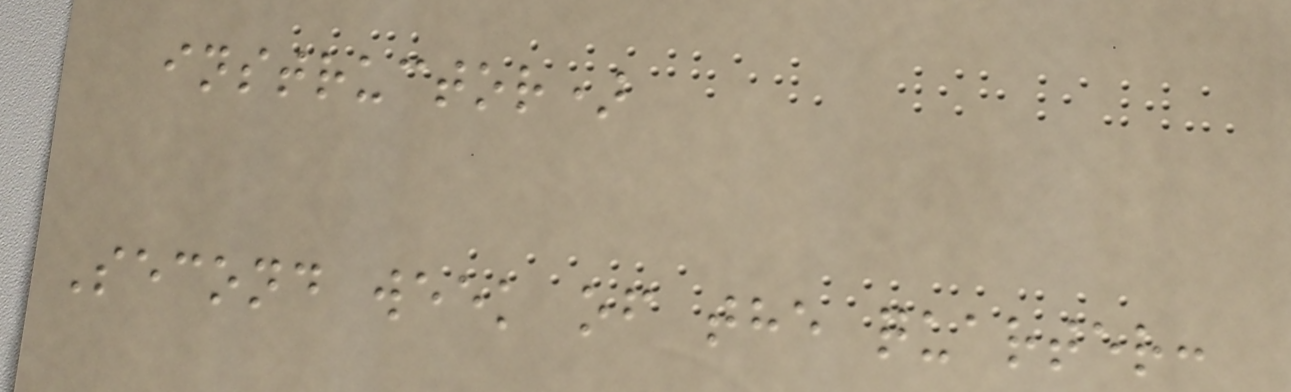instructor)
Second week of the quarter:
